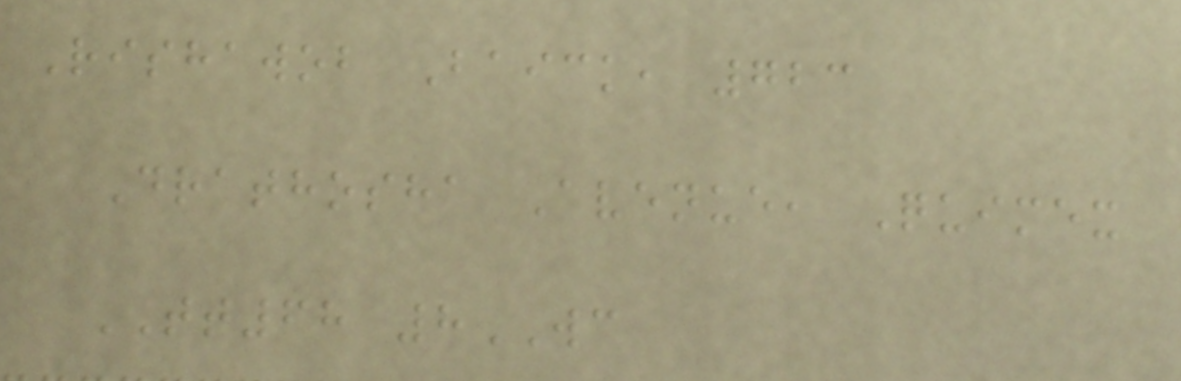Rishawob Baick, 723
Drathosha Avenue, Quimex
TT68 8WC
